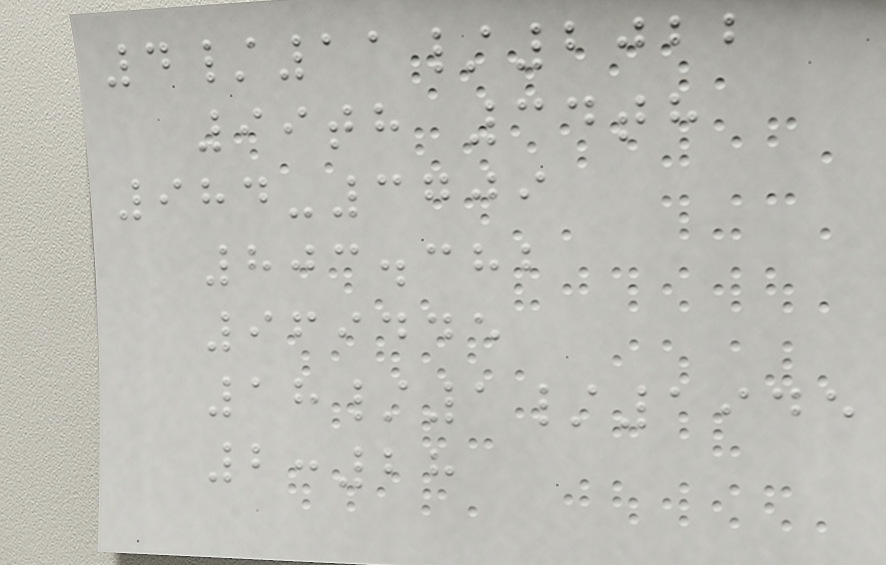4/11/2022
99th 34th
984-3709
803.382
969445
18/1/1945
2:28
